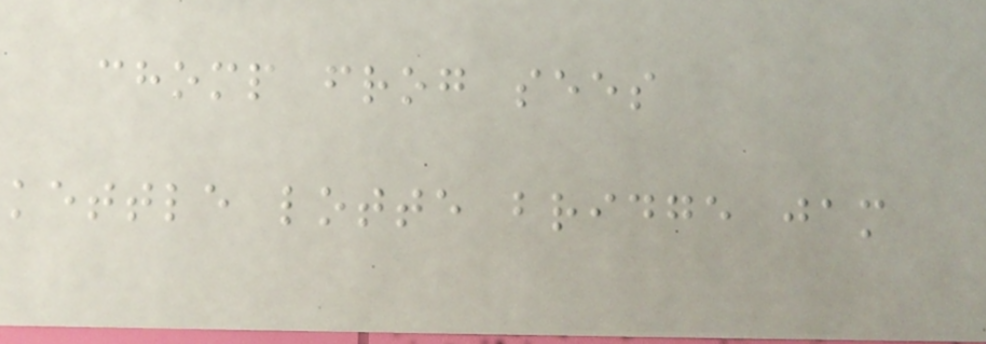chomp frog sees
kettle lotte bridge jam
